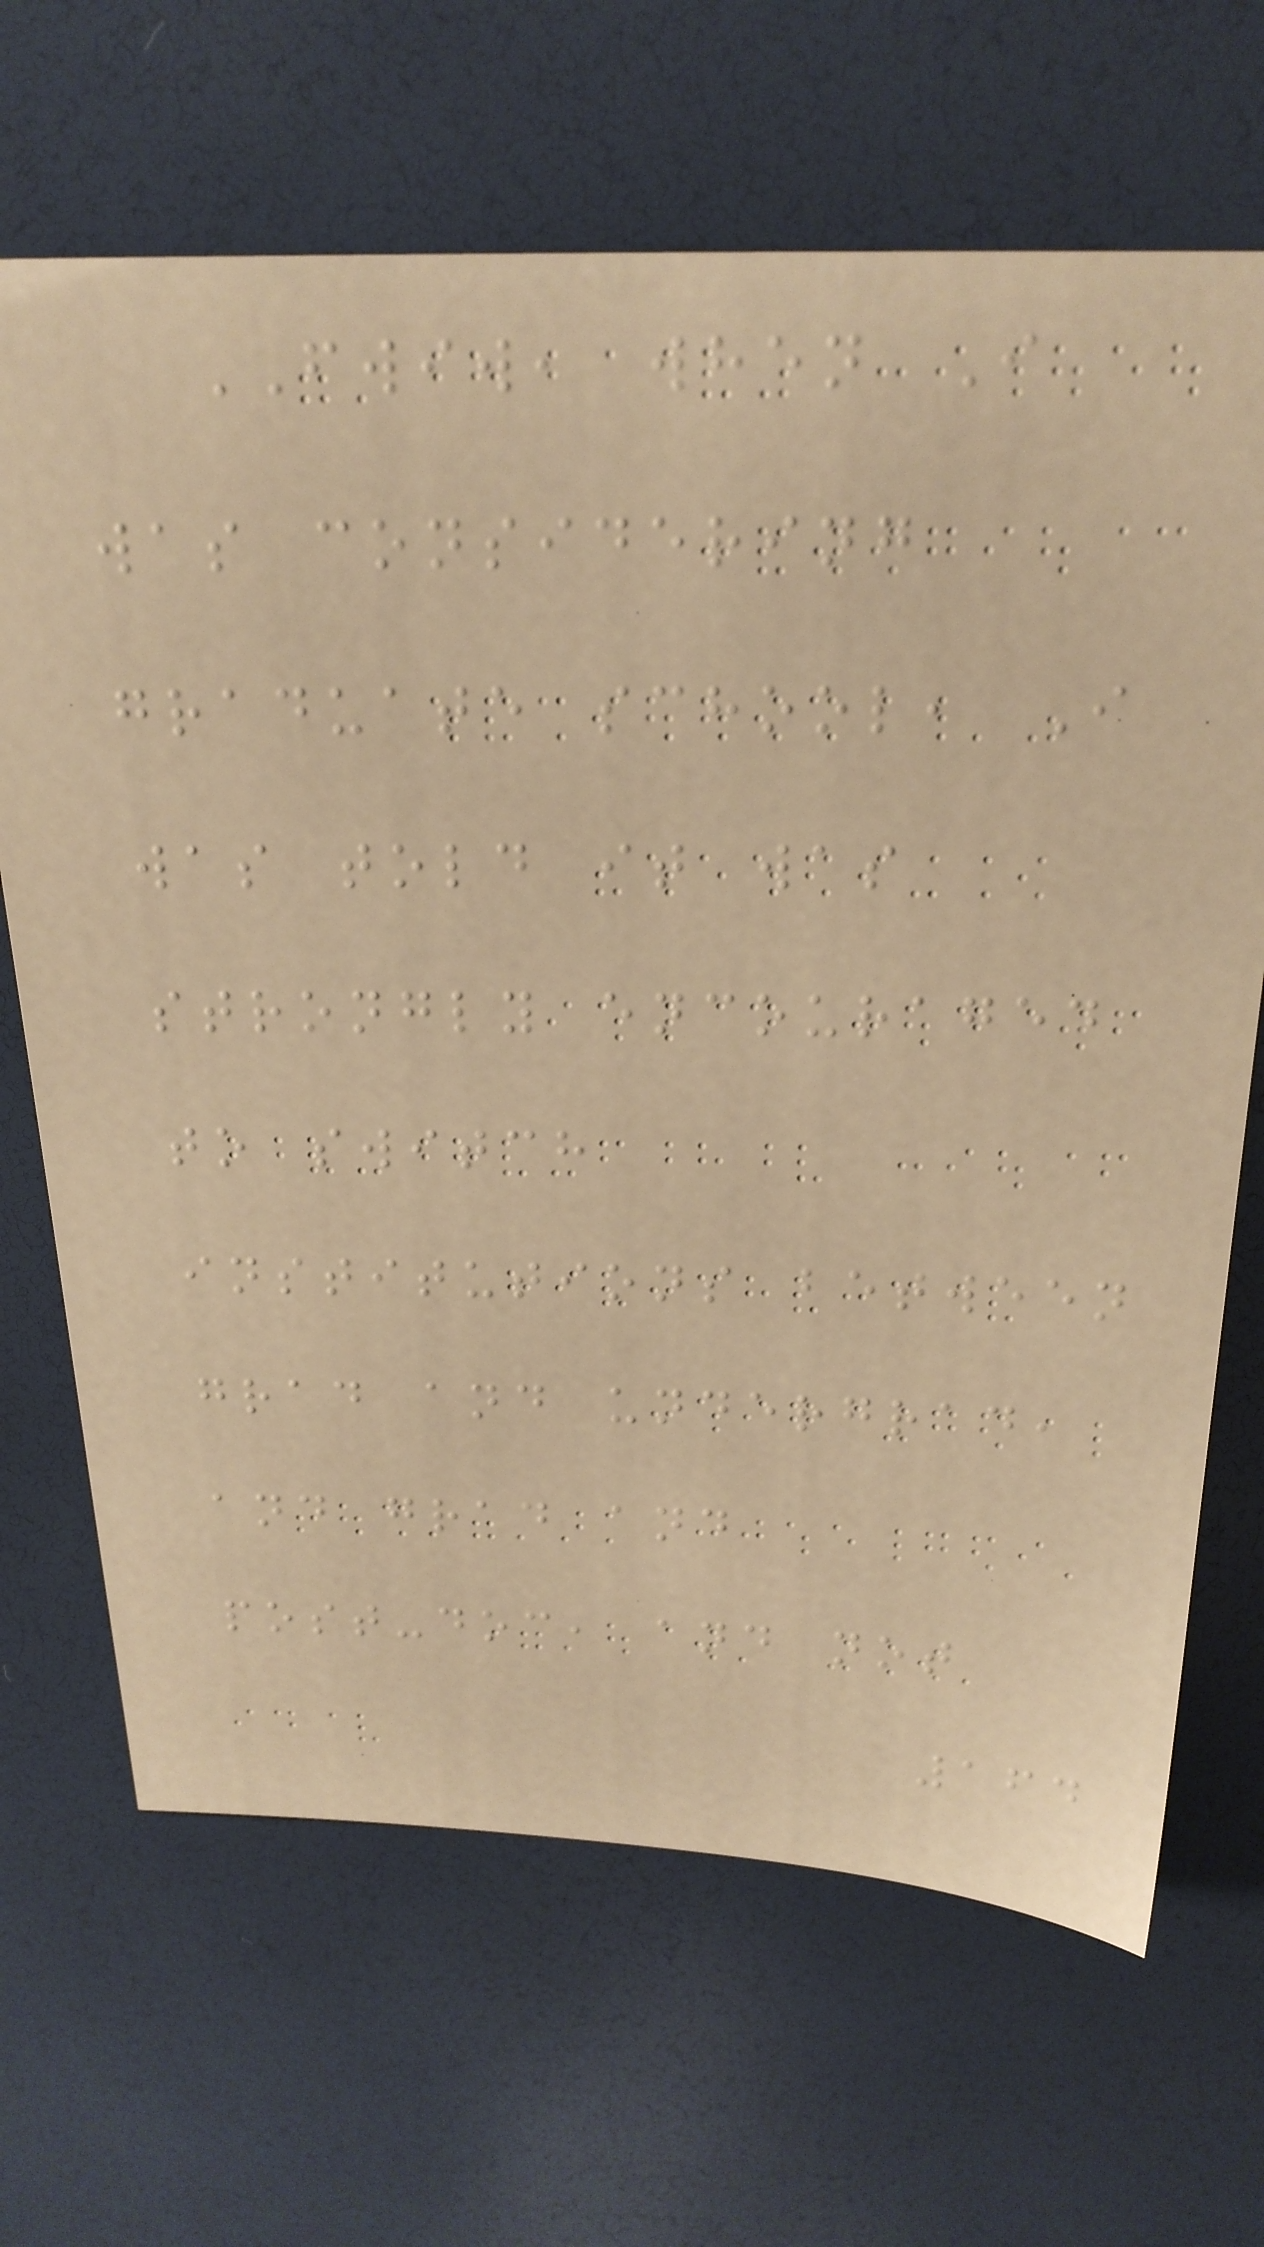FWIW, when I
was considering
graduate school, I
was told it was
strongly encouraged
to switch
institutions between
grad and undergrad,
and grad and
post-doc, and not
164
